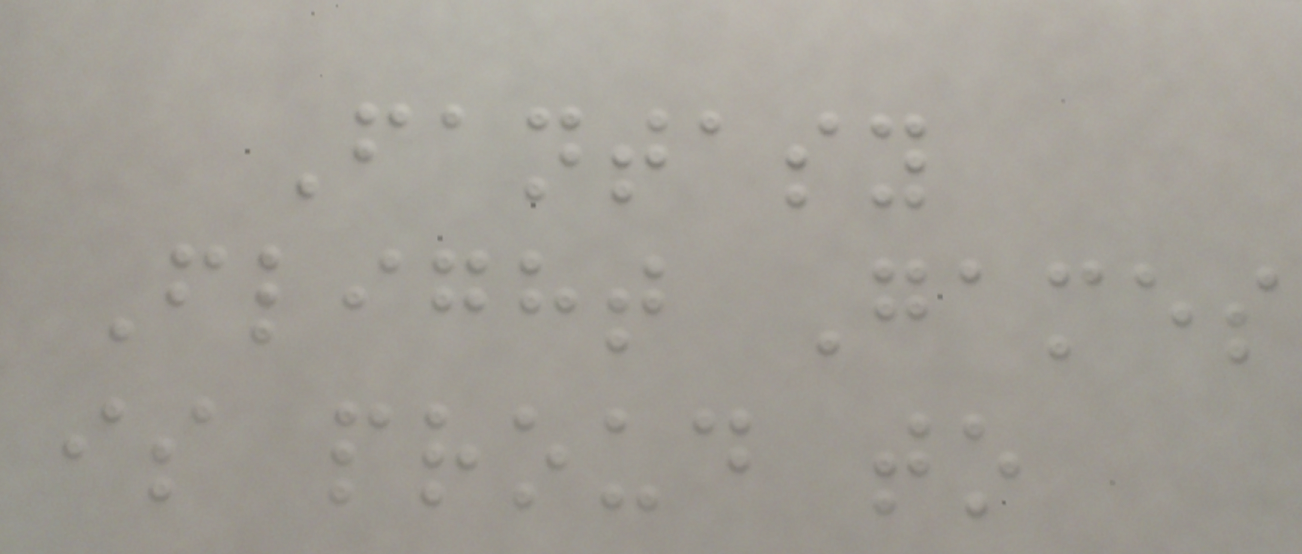Fantasy
Flight Games
is proud to
